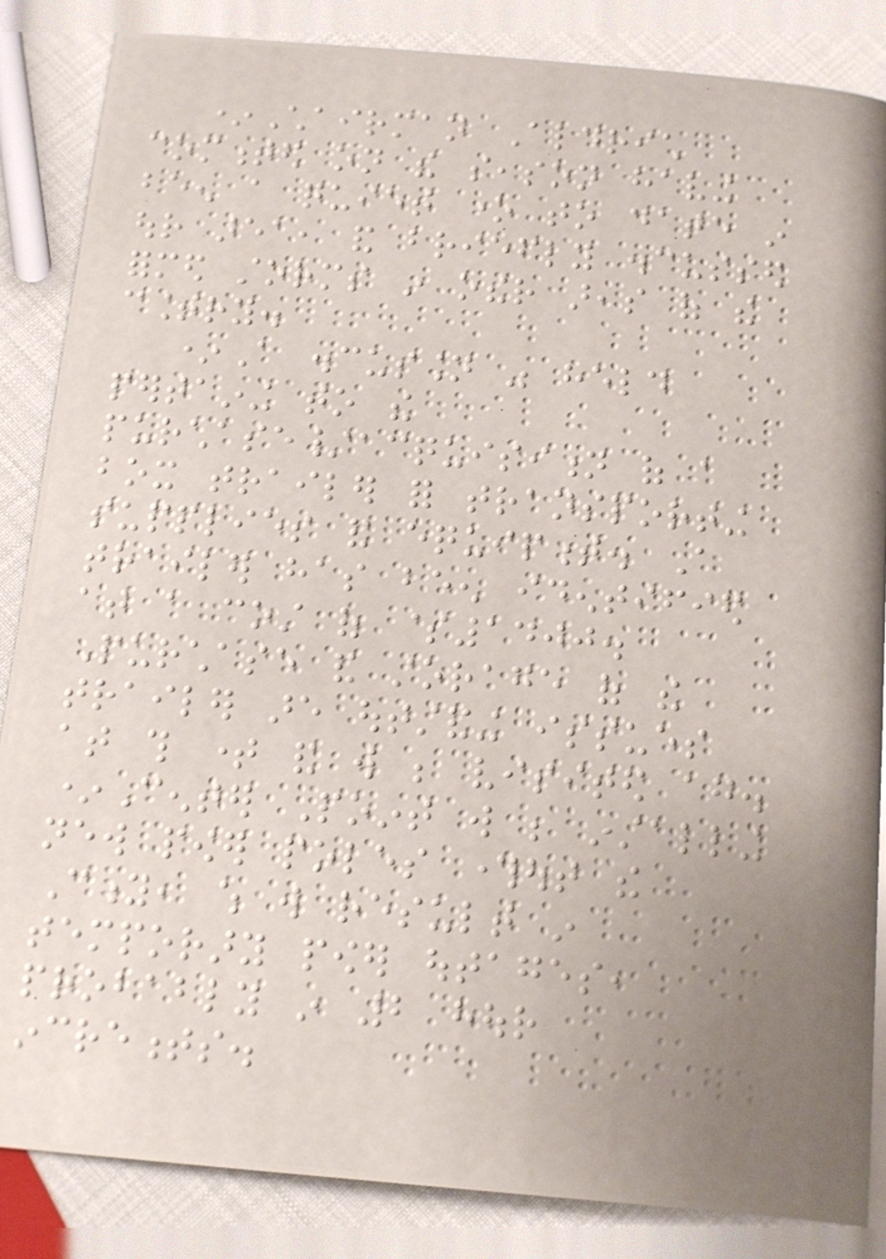*Chairman Aldrich
commented on the season having
been a quiet one to date in
our area, and briefly discussed
formed storms in other areas of the
country.
*A discussion was held
pertaining to the
purchase/acquisition of a
box trailer for transporting
supplies and equipment. A
trailer has been identified
at a cost of $1400.
Purchase and storage of the
trailer are outstanding issues
at this time and will be visited again.
*Center Point will be installing
new power poles throughout the
City, which will result in
temporary power outages,
probably in 2 hour
increments.
